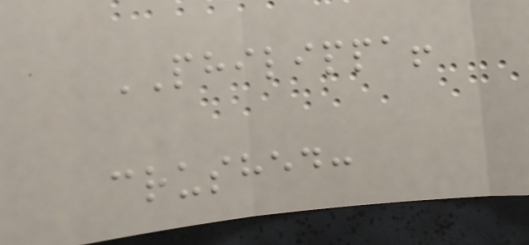PHILIPPA!
crushed:
